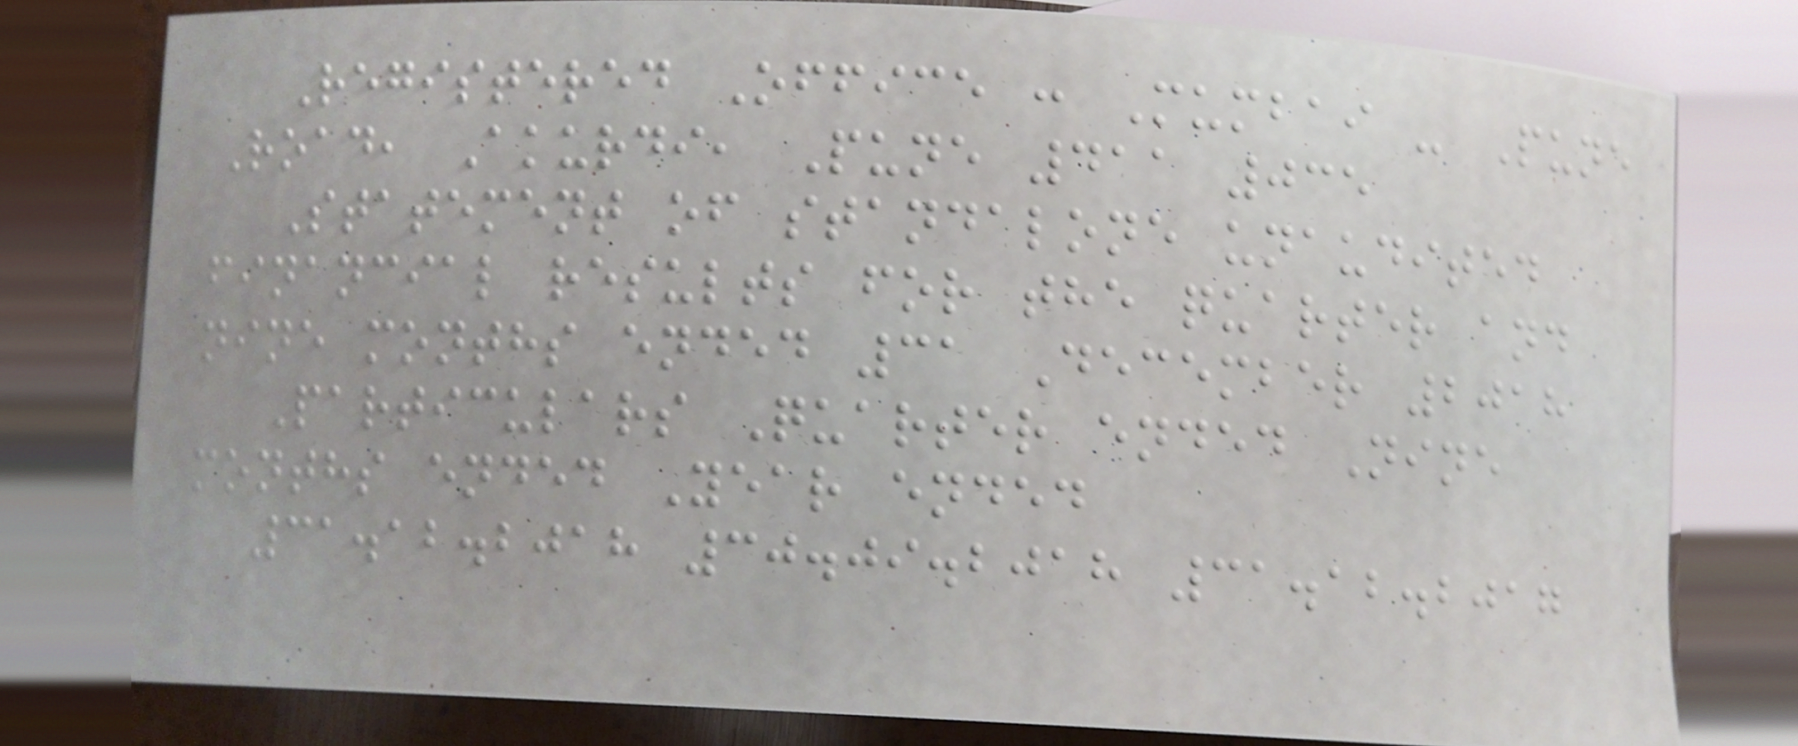Registered Office : Mumbai - Pune
Road, Akurdi, Pune 411 035
Statement of standalone unaudited
financial results for the quarter and
nine months ended 31 December 2018
Particulars Quarter ended Nine
months ended Year ended
31.12.2018 30.09.2018 31.12.2017
